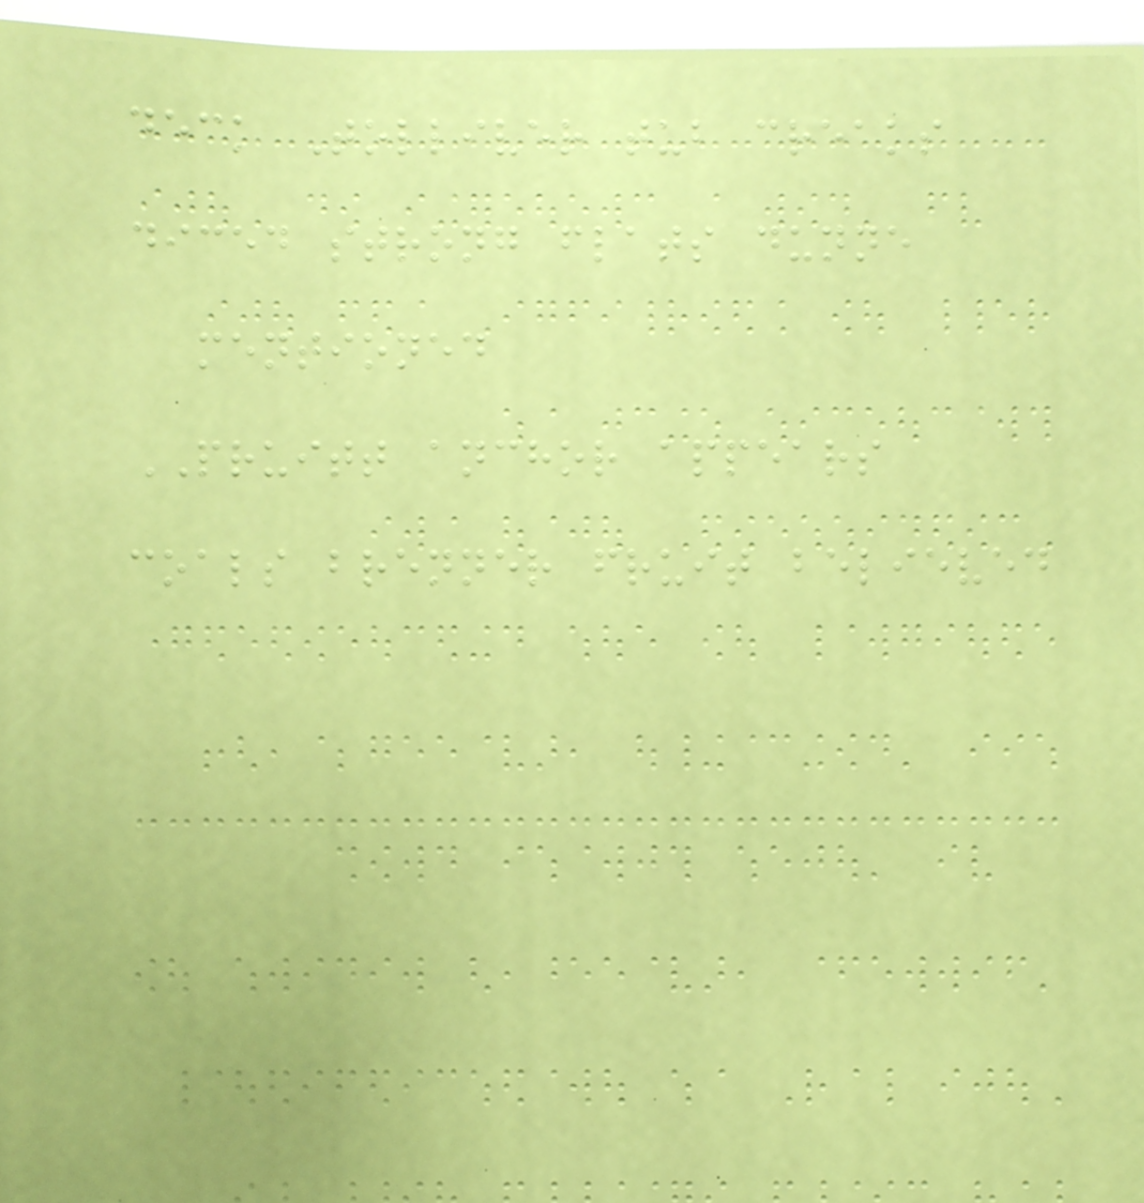deck Tolliver tub creaks
diced strong flats dunne
mentioned
PRUITT anchor appears
coals brenner fruit believed
